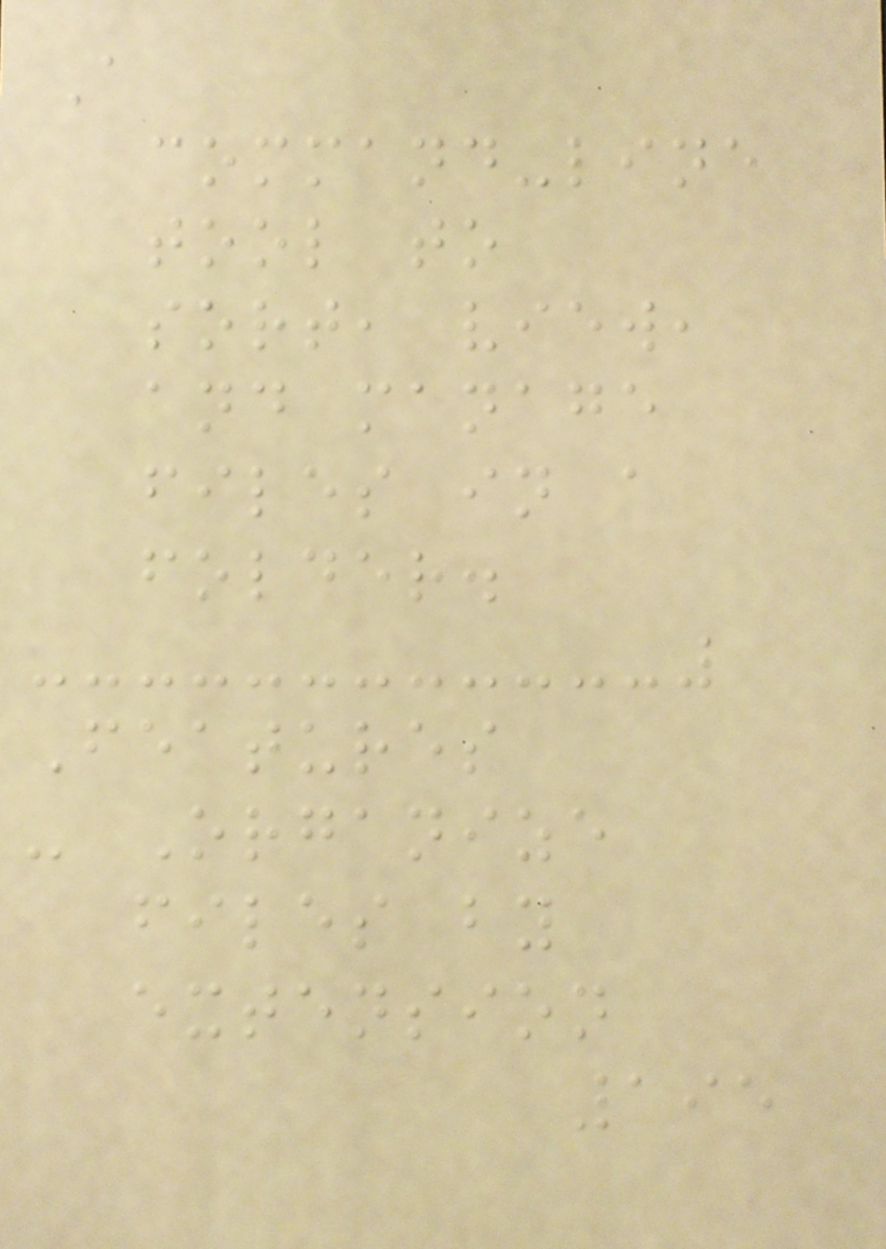A
command-line
tool to
sort, view,
and manage
files in a
folder.
Features
- Organize
files by
extension
195
